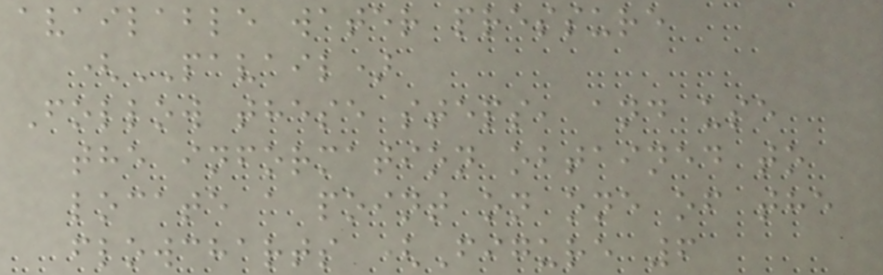available water pressure
(PAVAIL)
Follow these steps, and use
the information obtained to
locate a point on one of the
flowcharts (Figure 6
